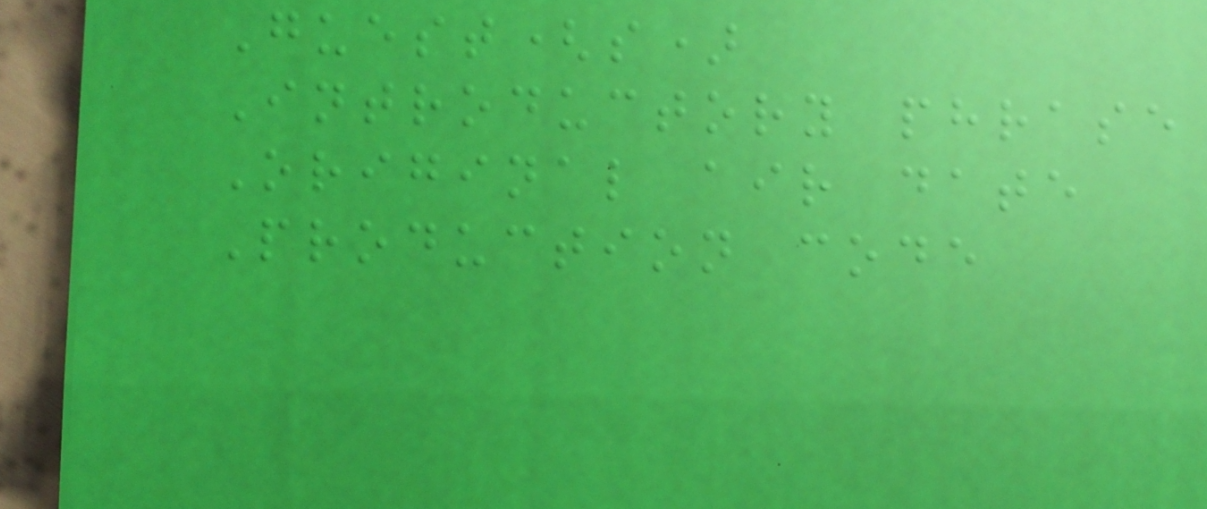Guest(s)
Introductory phrase
Original air date
Production code
